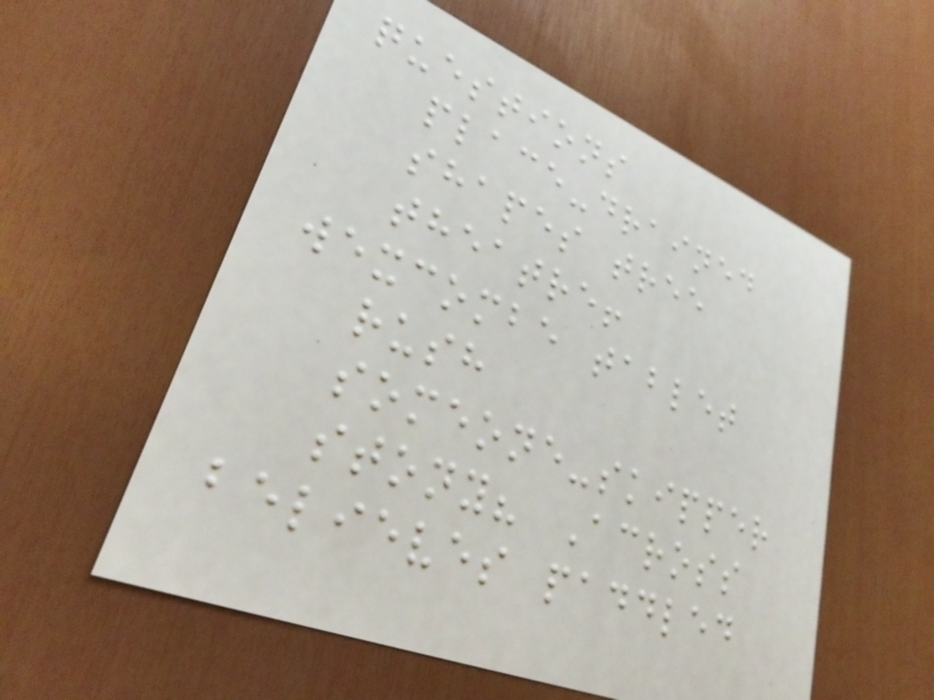questions
place-drained
shapes tree
theatre!
wexcombe tablet
rush
someone-skipper
stony? Across
believes paddled
